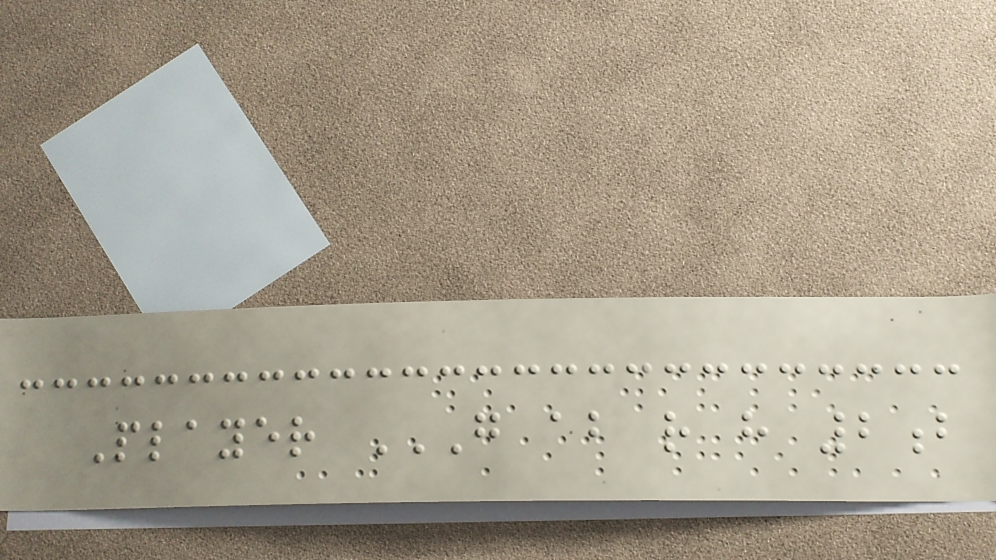Player G AB R H 2B
